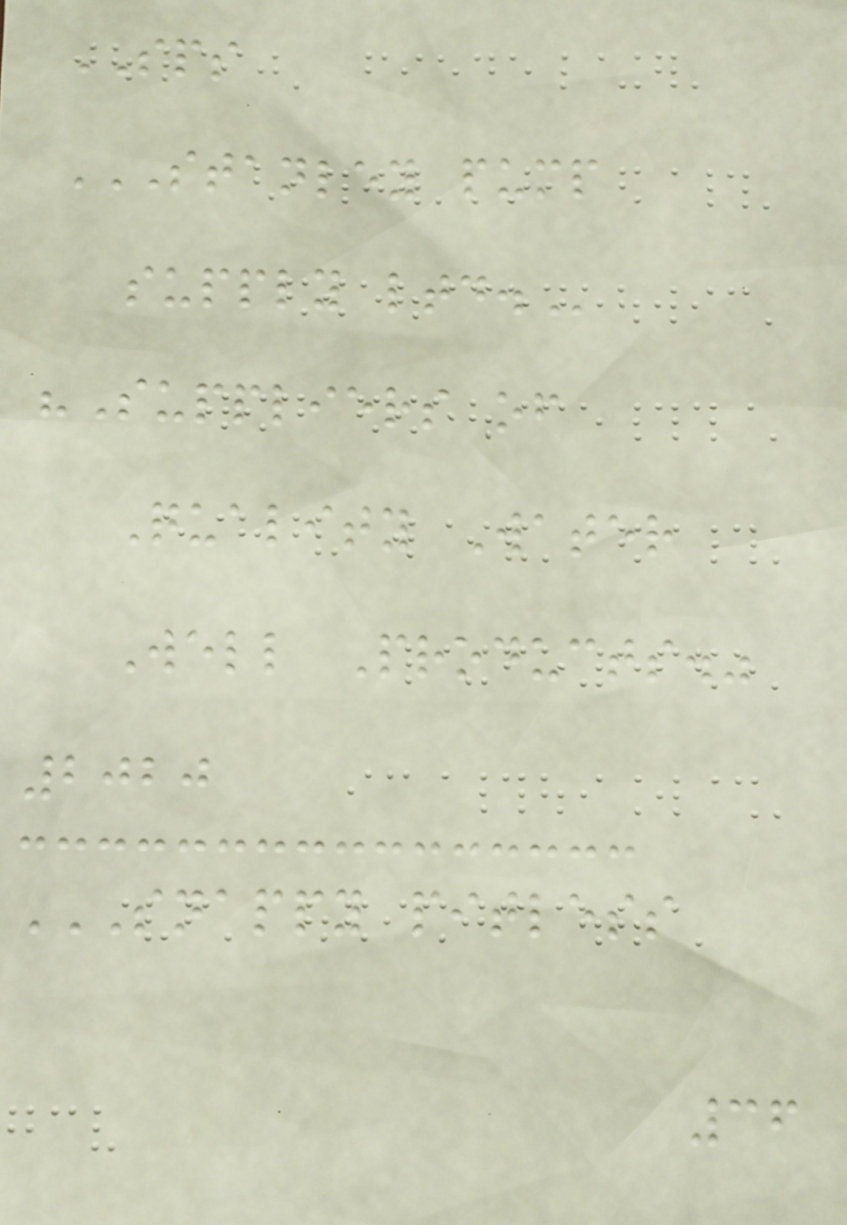SPS
STANLEY PUMP
SUPPLY LTD.
"Suppliers of
Quality Water
Well Products."
2020
SNAPPY PITLESS
36
